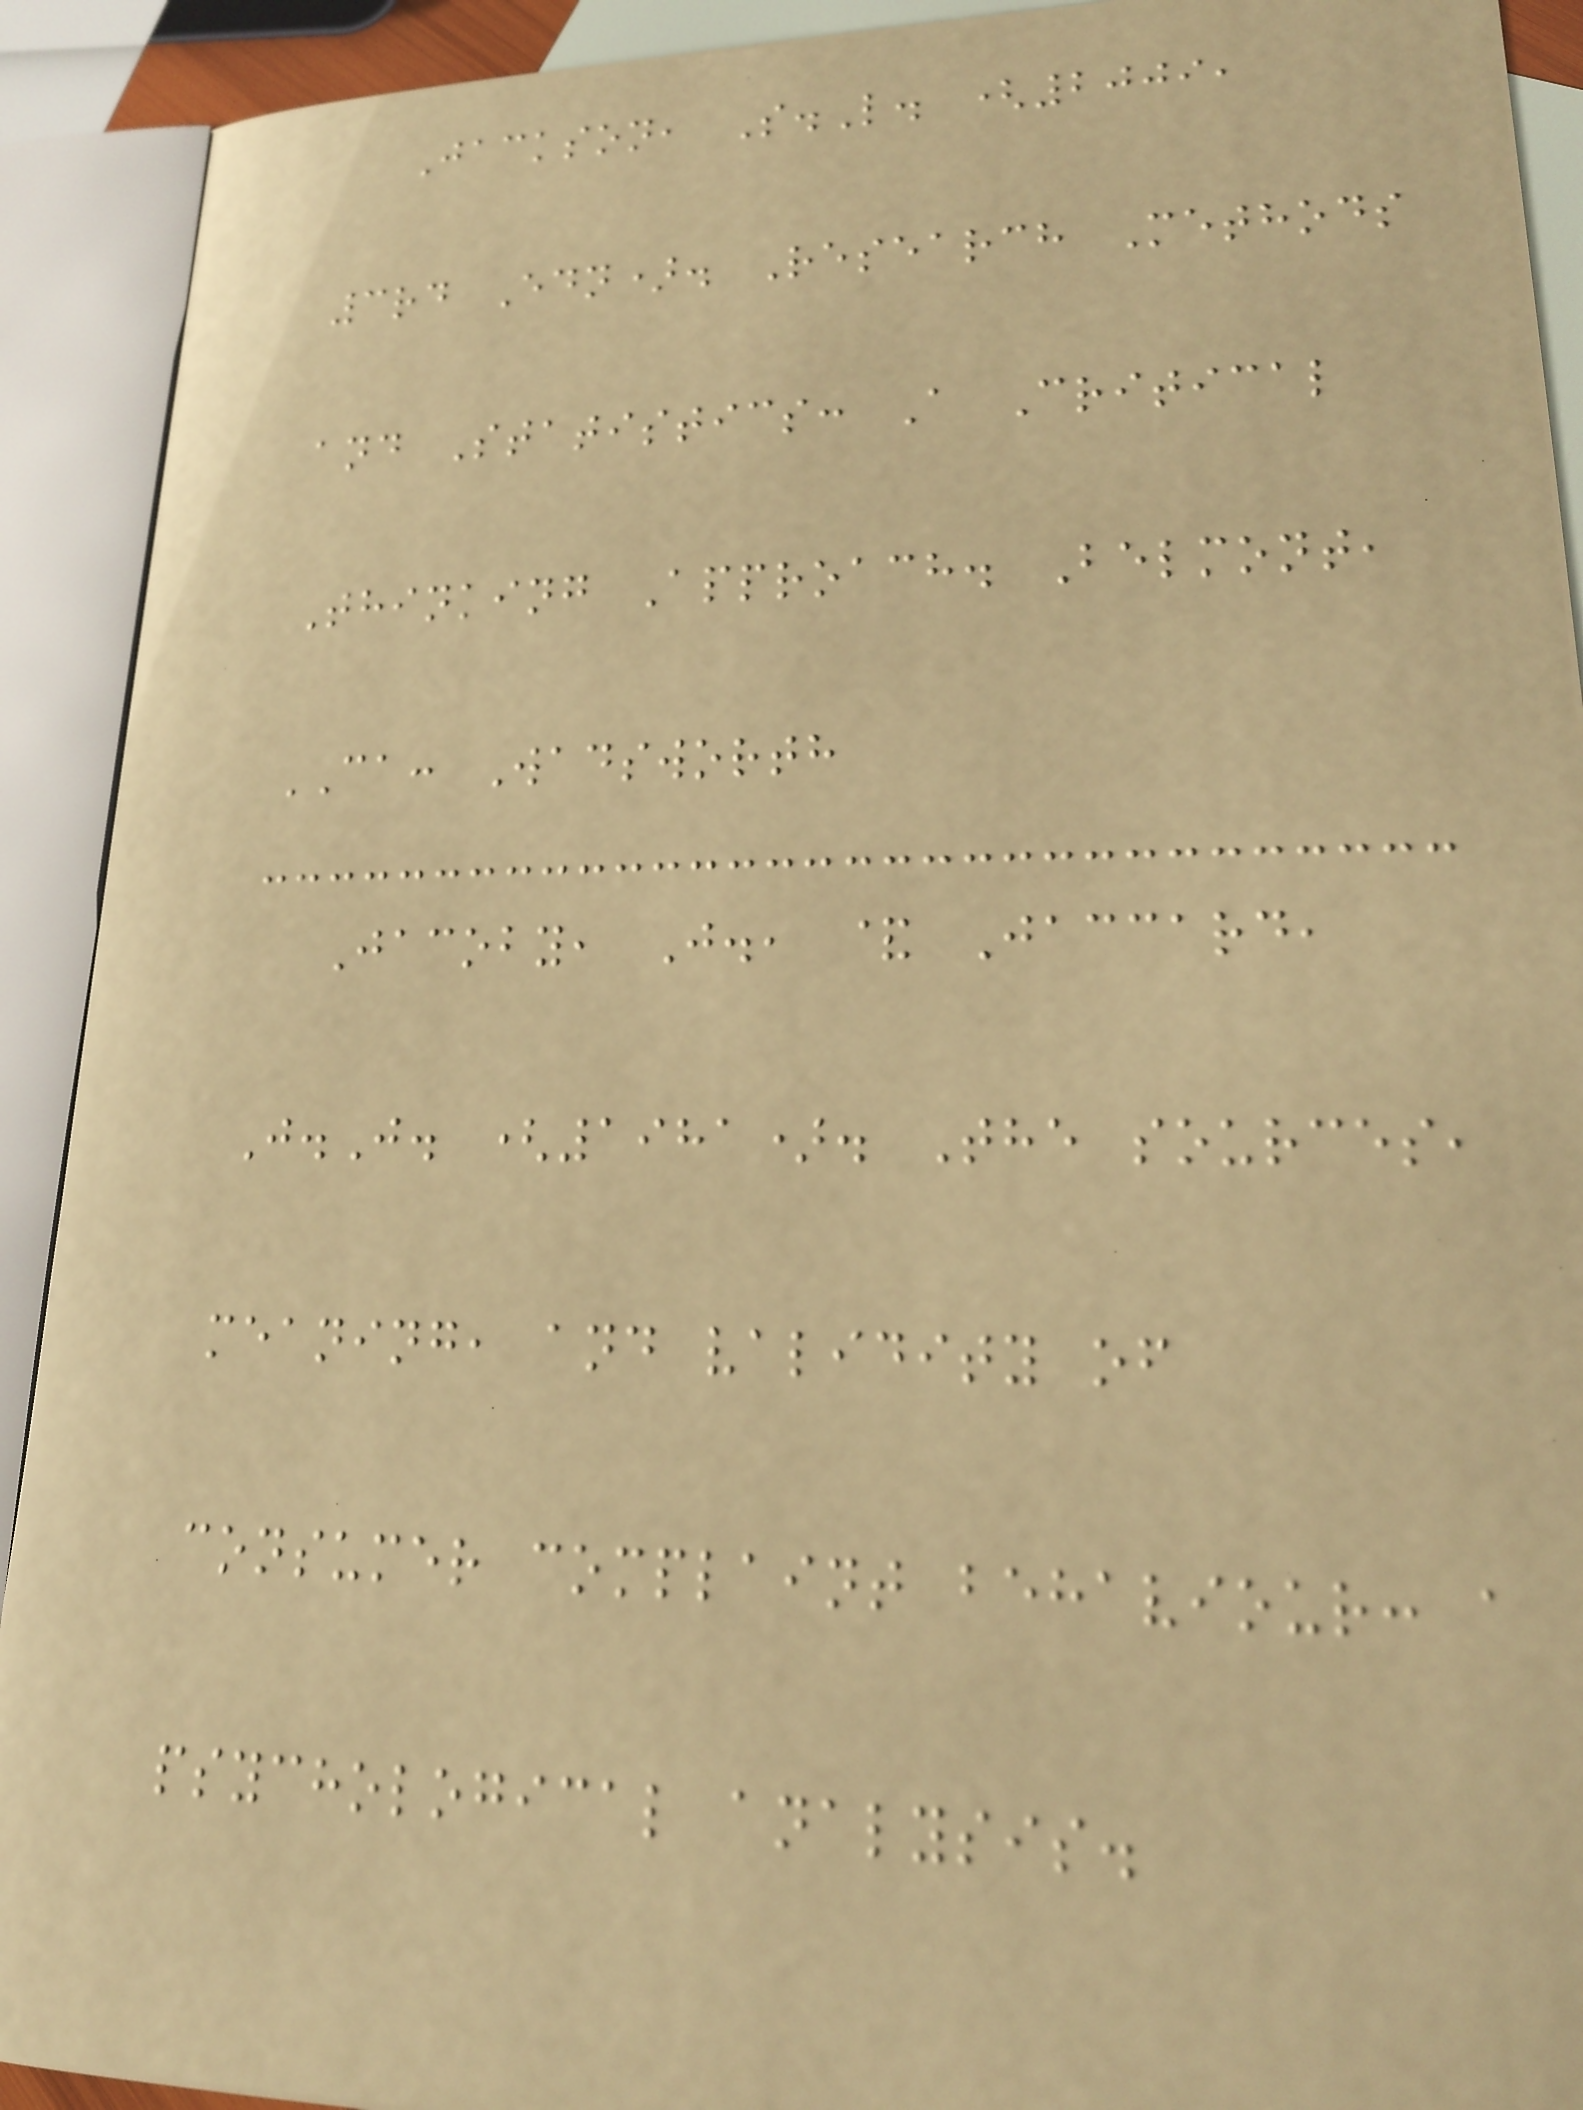Jackson, S.L. (2009,
3rd Edn). Research Methods
and Statistics: A Critical
Thinking Approach. Belmont,
CA: Wadsworth
Jacoby, J., & Jaccard,
J.J. (1981). The sources,
meaning, and validity of
consumer complaint behaviour: a
psychological analysis.
